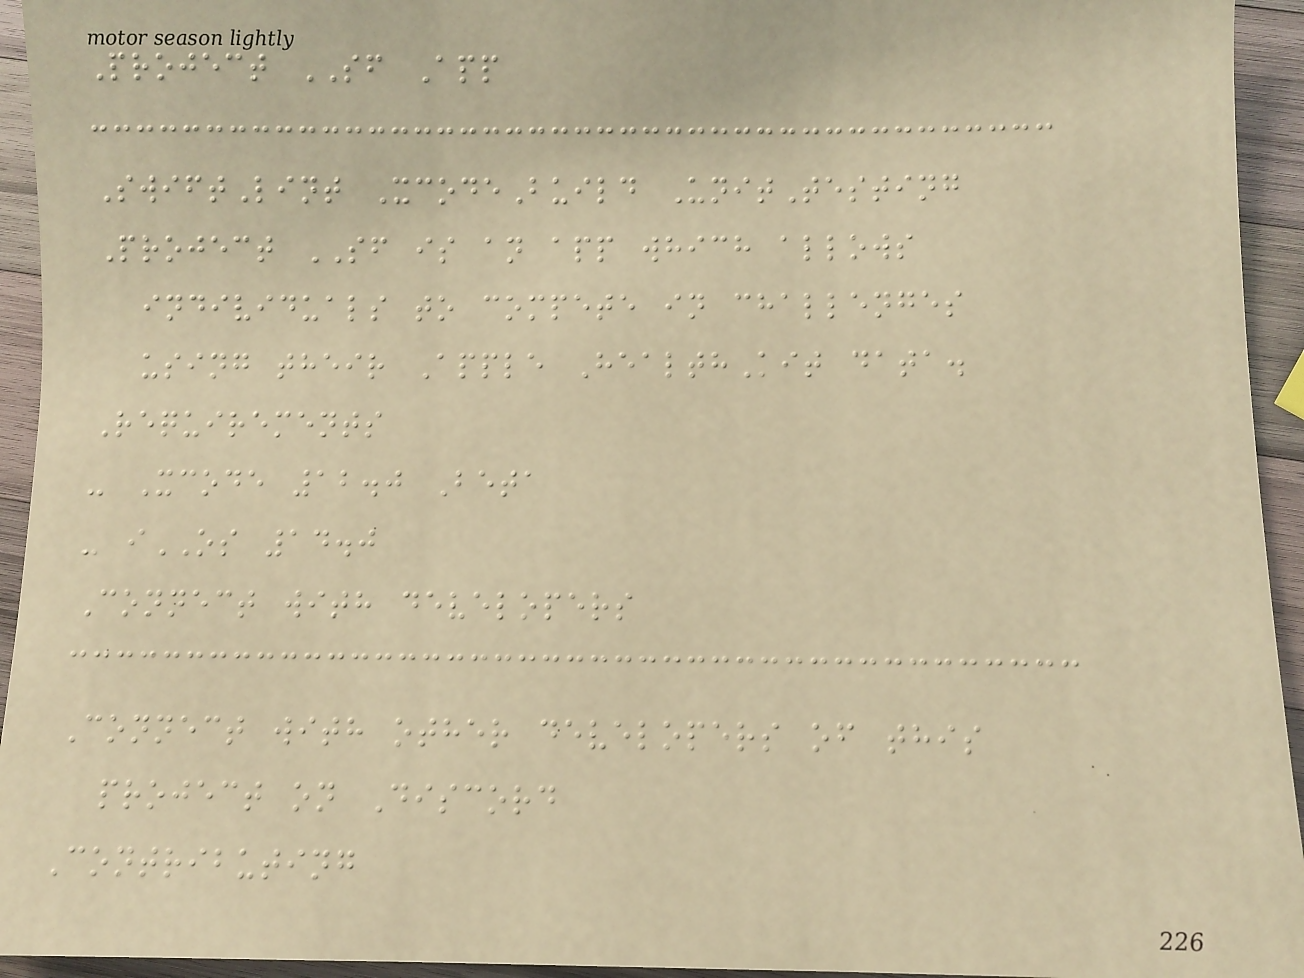Project SF App
SwiftLint XcodeBuild UnitTesting
Project SF is an app which allows
individuals to compete in challenges
using their Apple HealthKit data.
Requirements
- Xcode 12.0 Beta
- iOS 14.0
Connect with developers
Connect with other developers of this
project on Discord
Contributing
